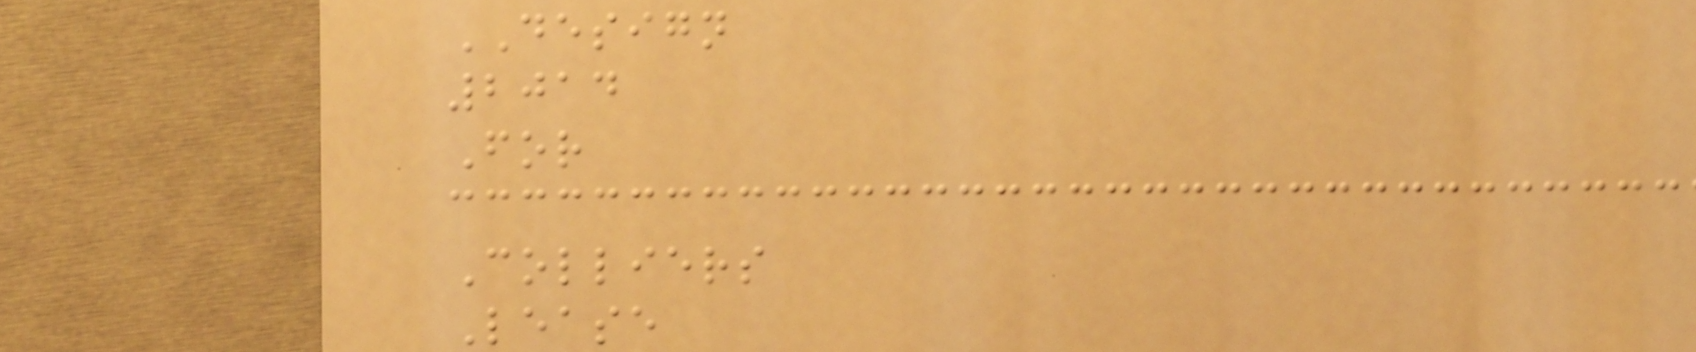DESIGN
2014
For
Colliers
Lease
